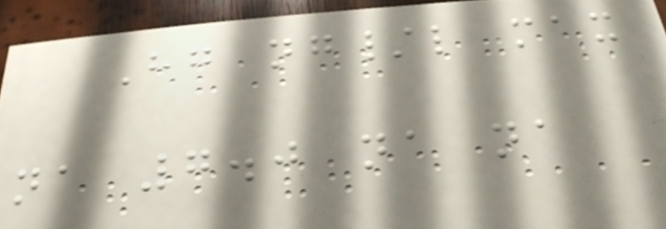Hg ng/l max
na 7.0 na na
